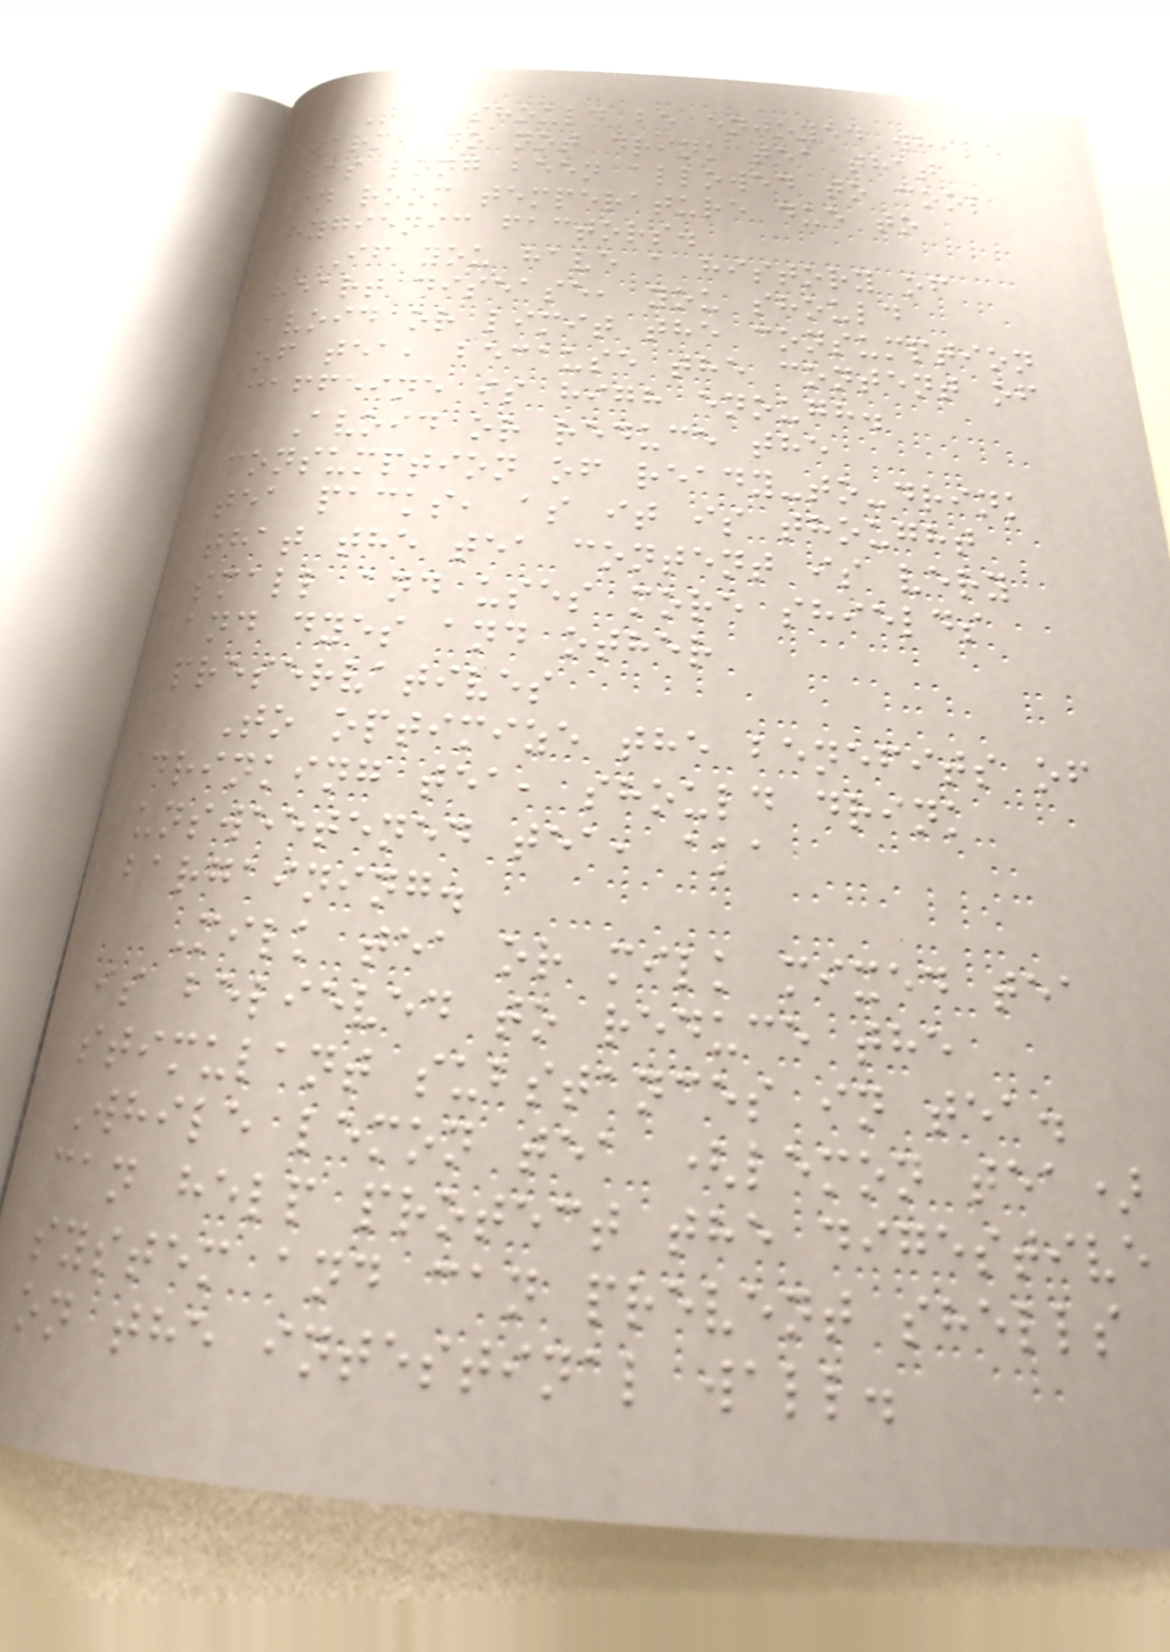Tea should be enjoyed while
warm, do not drink tea that
has long been allowed to cool
in room temperature due to
hygienic factors.
If you have a history of
heart disease, you should
avoid or limit the consumption
of tea, because the content of
caffeine is high enough.
Avoid or reduce the
consumption of ready-to-drink
tea packs, as it is thought
that the tea content is very
small and uses more shields
and dyes and other
preservatives
To optimize the benefits of
drinking tea, should drink
unsweetened tea, aka
bargaining.
Milk tea or milk mixed tea
is believed to reduce the
stimulant substances in tea.
While lemon tea (lemon tea)
can help protect the digestive
system and can prevent shells
on the intestinal wall.
